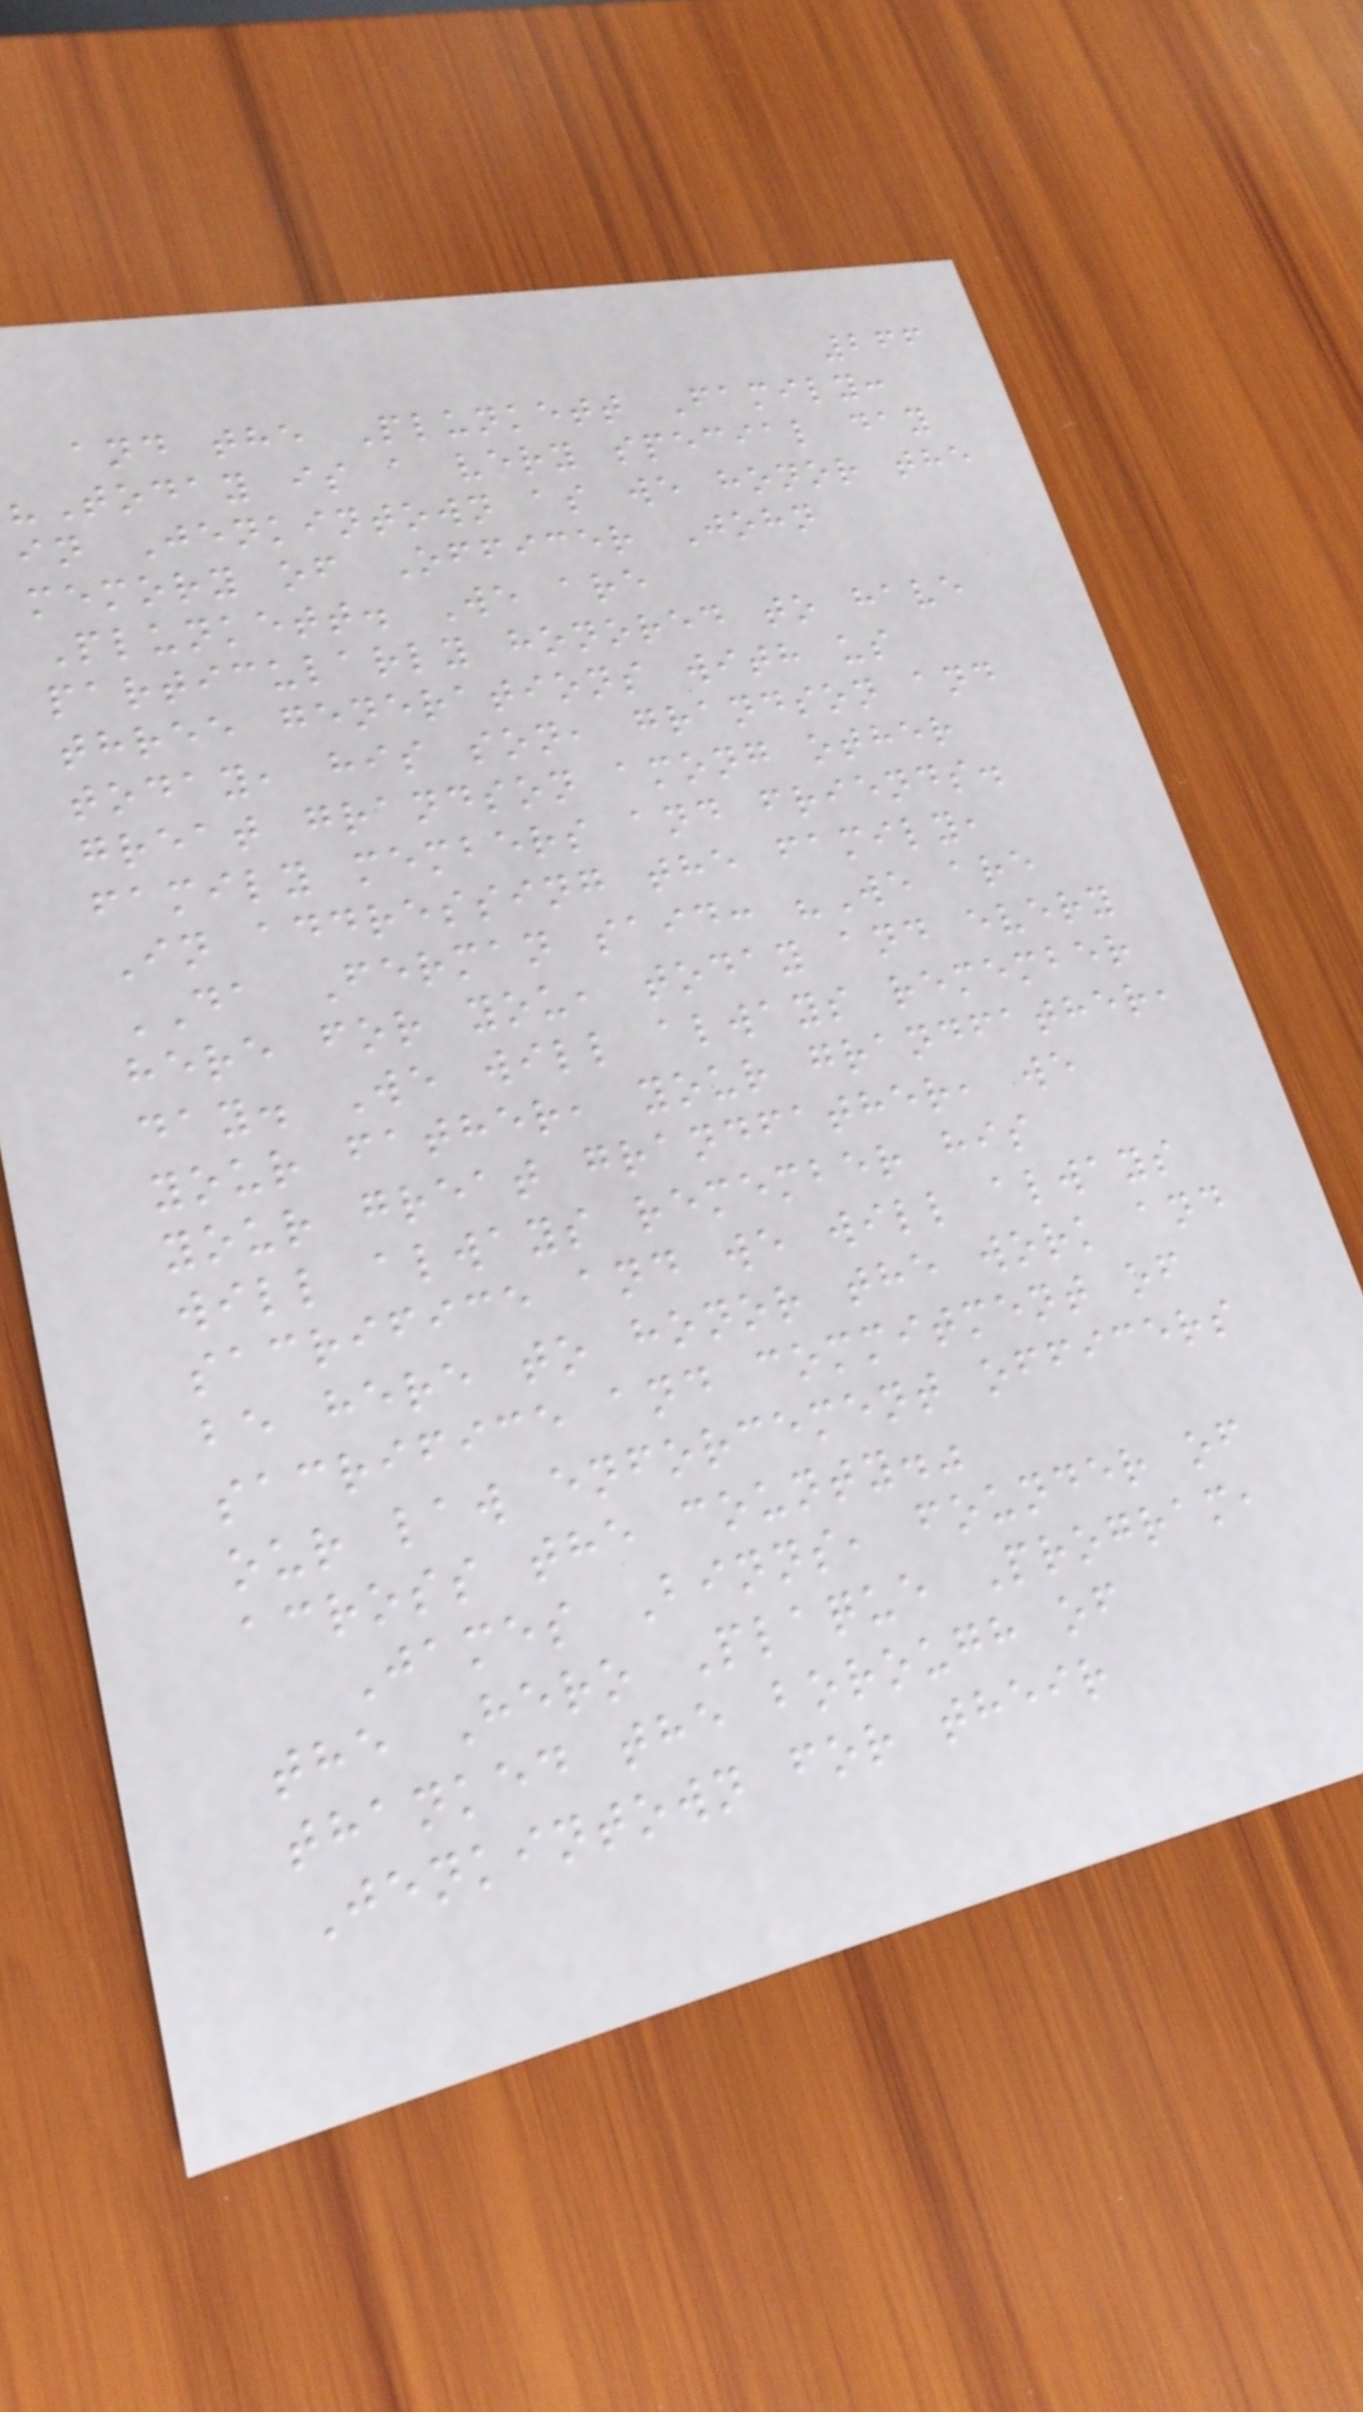266
and the Plunkett Family:
"Today is a very special day
in Jenkintown as we honor the
memory of Officer John
Plunkett. We are
particularly honored to have
three generations with us
today, his son, grandson and
great grandson among other
family members and friends.
In addressing the family,
DA Ferman said: "We are
here for you, today and every
day. We will always remember
your father, your grandfather,
your great grandfather, we
will always remember his
sacrifice and we will always
be here to honor the work and
sacrifice and commitment of
our law enforcement officers
across the county."
James Binns, founder of
the Hero Plaque Program,
thanked the borough of
Jenkintown for their
